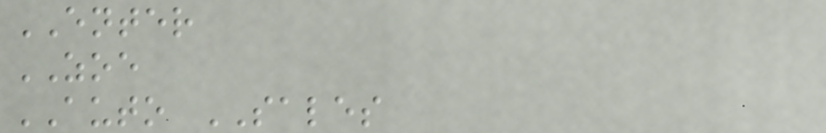ENTER
ZOE
AUTO SALES
